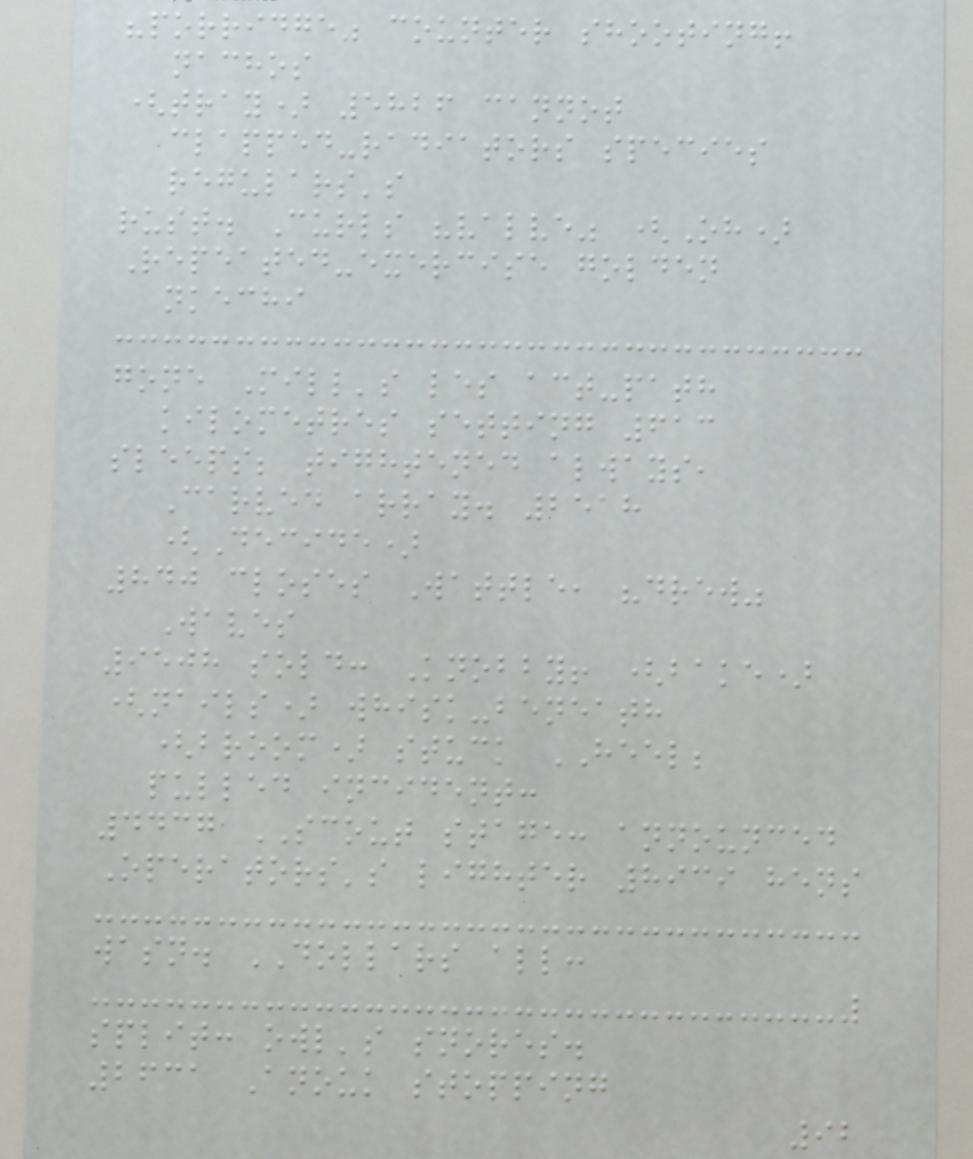"porridge" counter shooting!
nachos
(tray) 5826 cannot
clapped-radiators species
regulars's
rust. Curls "valve" (Oh)
Repeated-exercise golden
nkechi
gone Mill's les act-path
kilometres setting 613
sleeps; tightened always,
Carved array. 2518
(Decide)
840 closes Wattle, "drew"
Waves
9508 sold: Knobby! (bake)
(nails) whisk-beneath
(broom) stuck HEEL;
pulled incident:
4437 SCOUT stage: announced
Operators's lighter 8939 hens
wasn. DOLLARS all:
split: owl's snores.
2631 Anouk stopping
92
